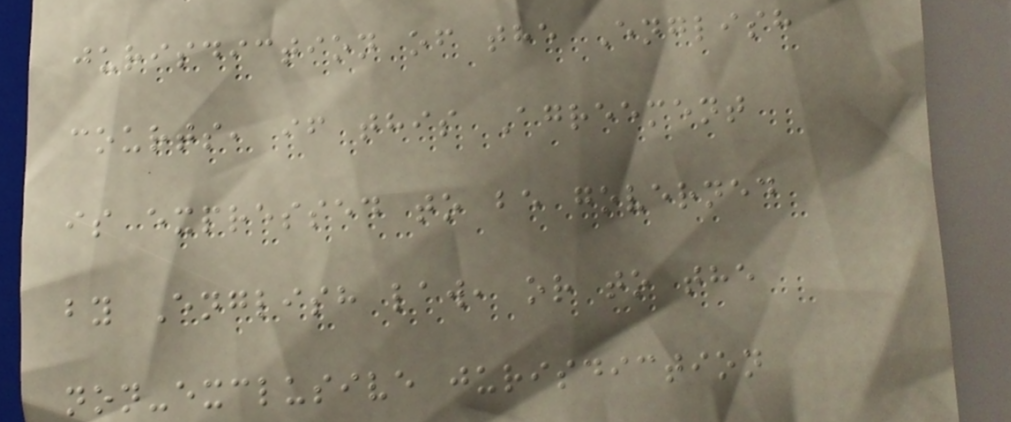jurisdiction of the English
courts, if this Agreement
is expressed to be governed
by English law, or to the
non-exclusive jurisdiction
